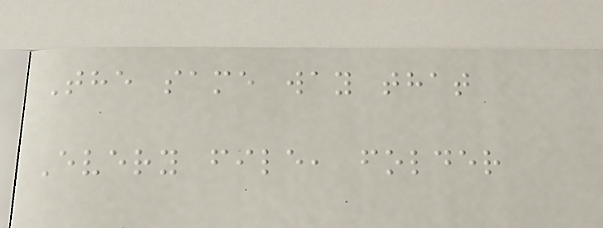The same way that
Every file, folder
